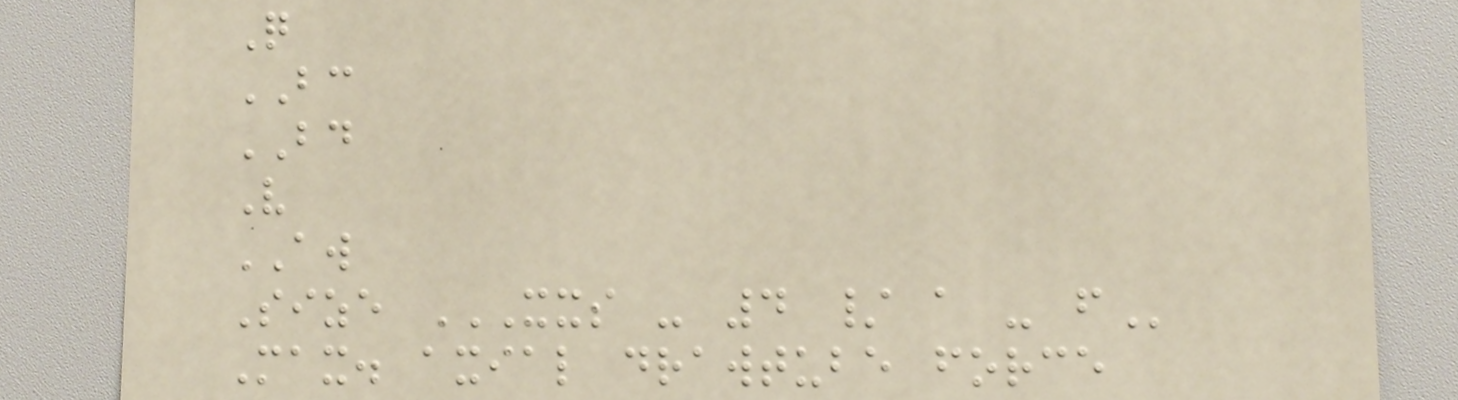Q
BC
BD
V
AW
Size XXS - 4 / A - F
Max. axial drawtube force
